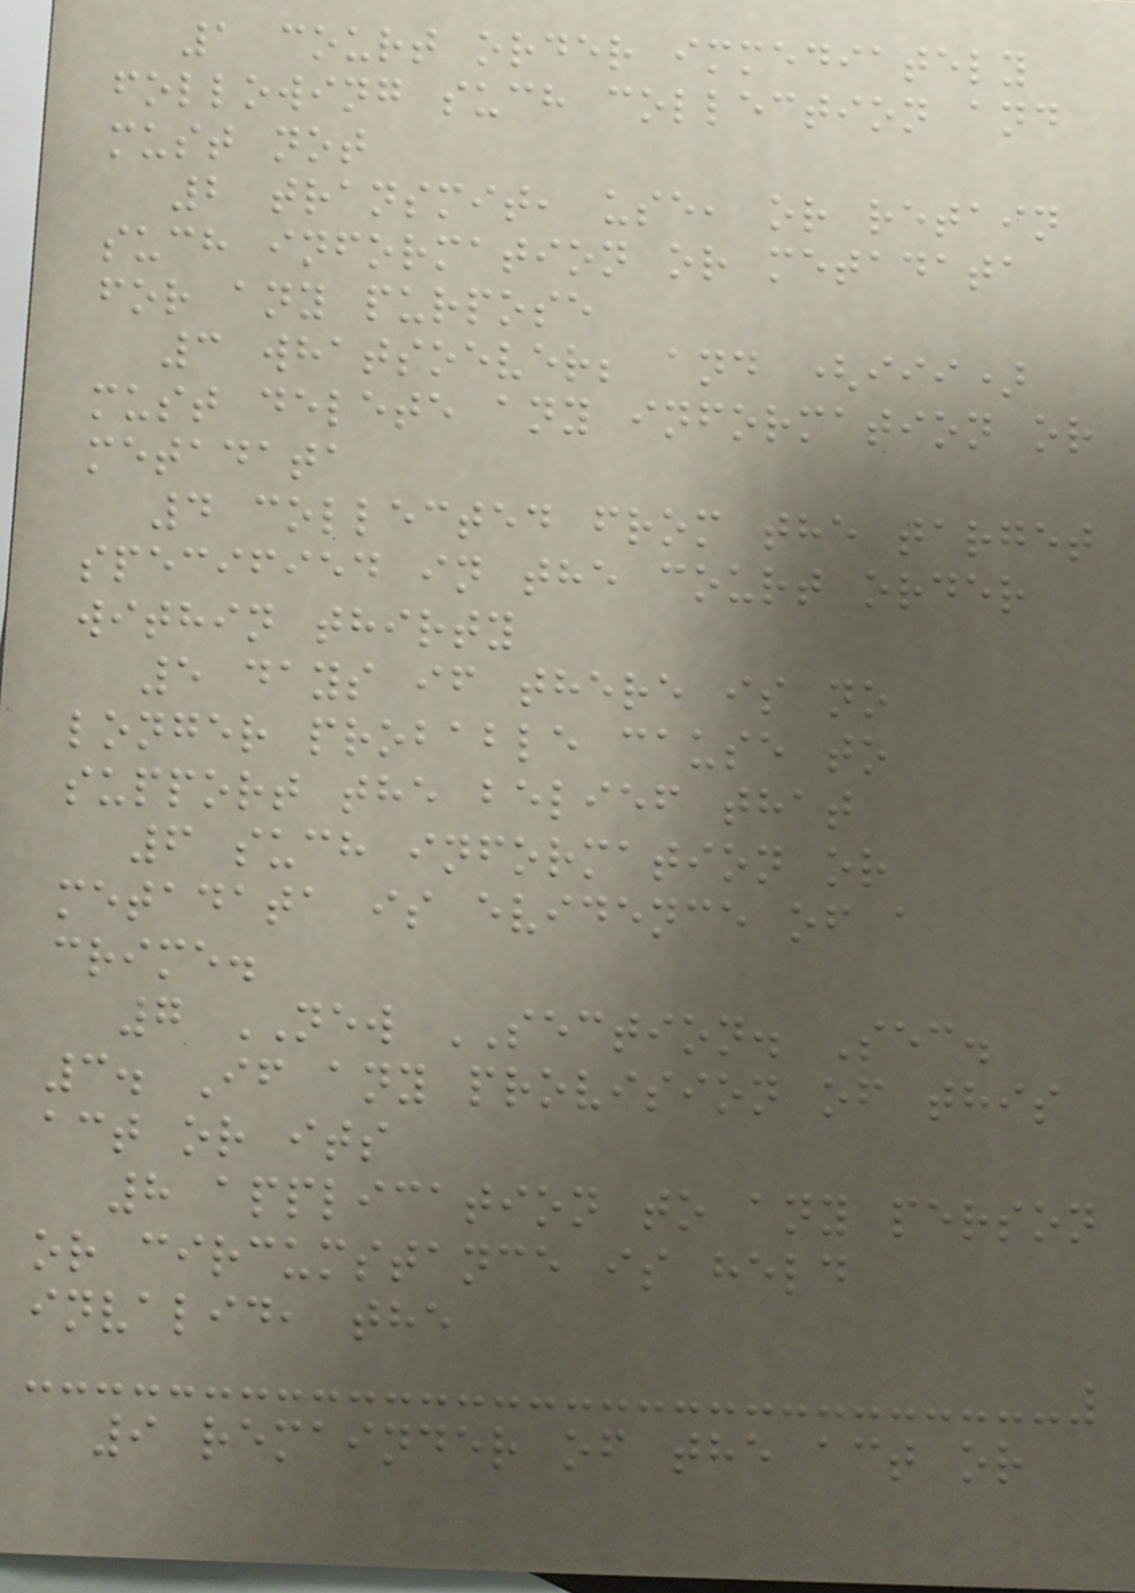1 court order immediately
following such collection and
must not
2 transmit, use, or retain
such information or metadata
for any purpose
3 whatsoever; and (iii)
must delete any information or
metadata
4 collected from the target
specified in the court order
within thirty
5 days if there is no
longer probable cause to
support the belief that
6 such information or
metadata is evidence of a
crime.
7 NEW SECTION. Sec.
3. If any provision of this
act or its
8 application to any person
or circumstance is held
invalid, the
9 remainder of the act or
